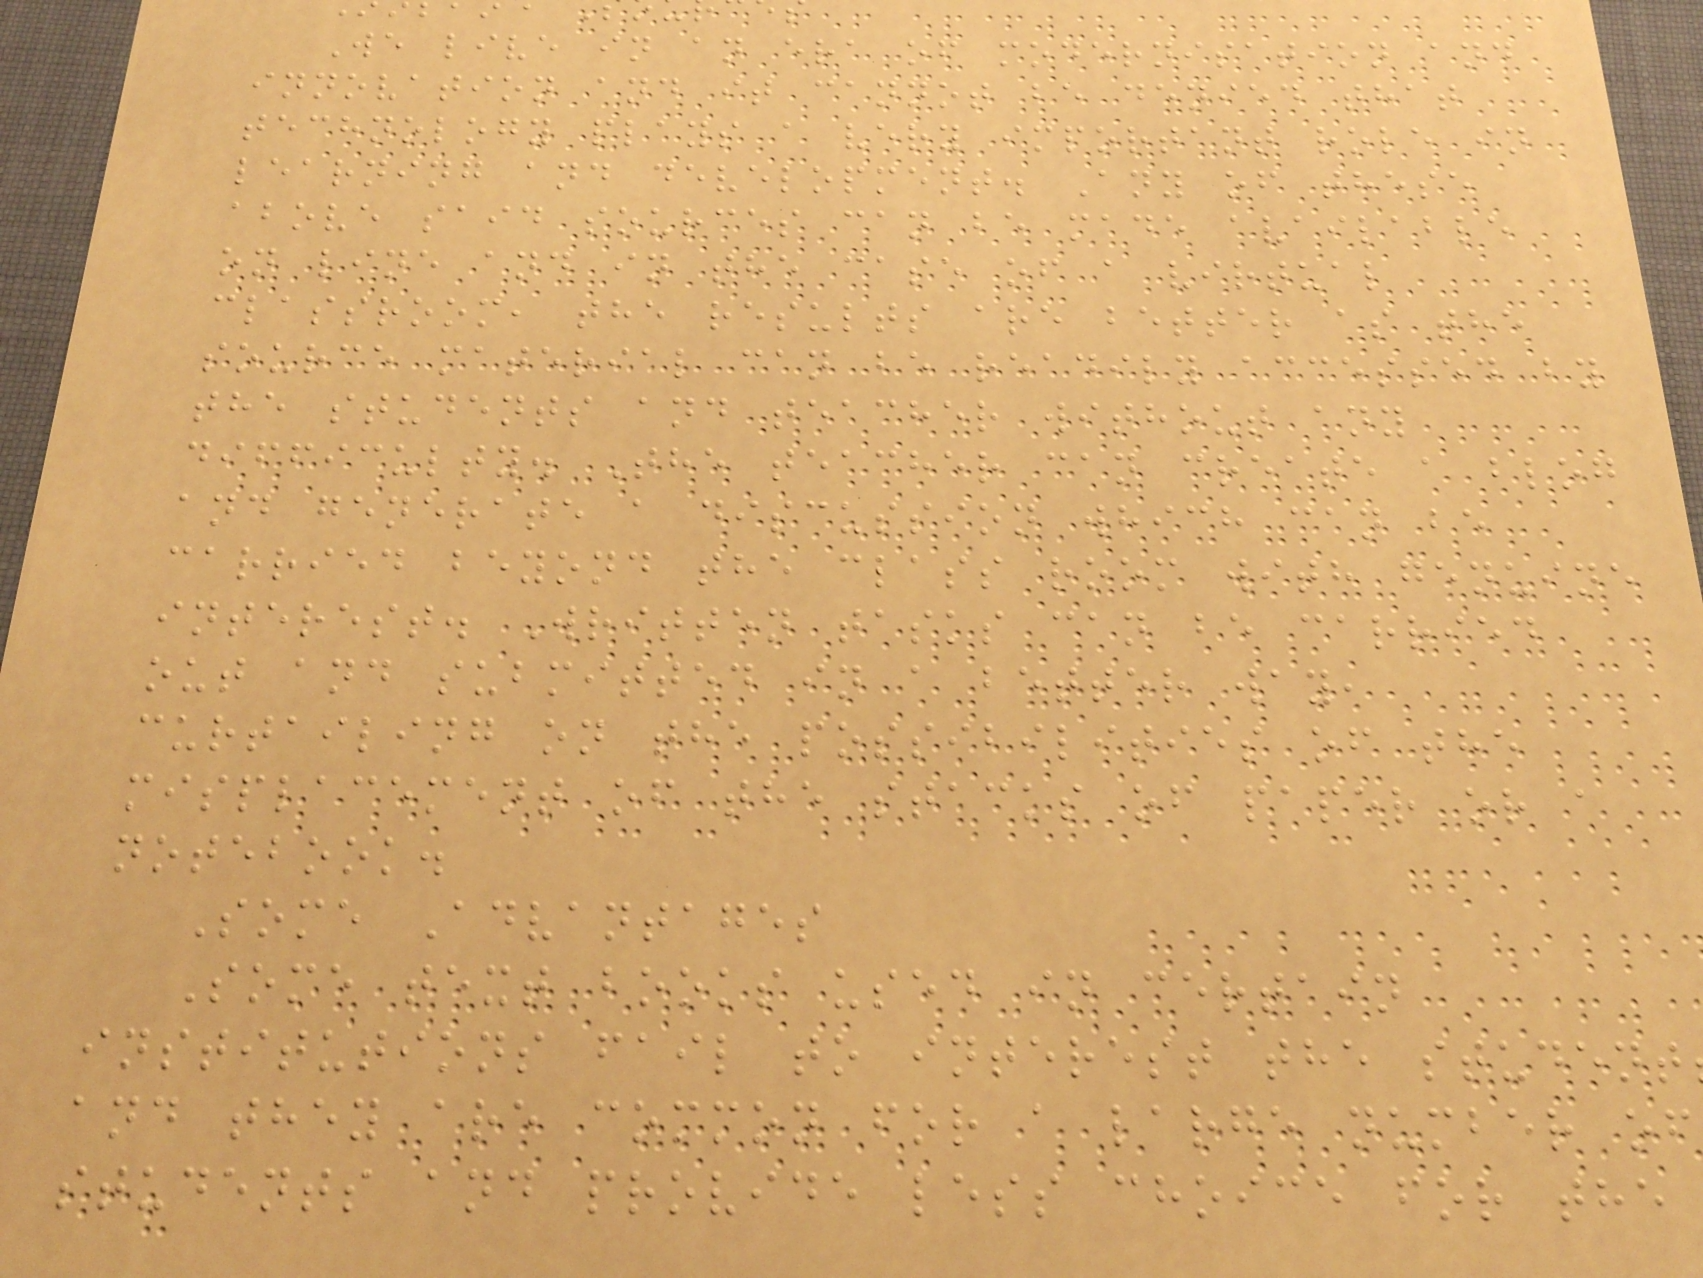We live in an era of modernisation and
innovation and it cannot be denied that
technology plays a very important role in
learning and development. Any of these
above said sources can be made available
on line and in the case of a virtual
classroom, the results are better as the
source material can be readily accessed by
the students and teacher without any
difficulty. The teacher can create a blog
and generate a discussion which can be
carried beyond the class room with genuine
interest. Written tasks can be carried
out and submitted in a better way,
curtailing on the possibilities of the
misplacement of the stacks of paper or a
notebook.
Some Advantages
Some text books used in certain
institutions fail to interest the student
and they are common for a large number of
students and provide less choice for the
